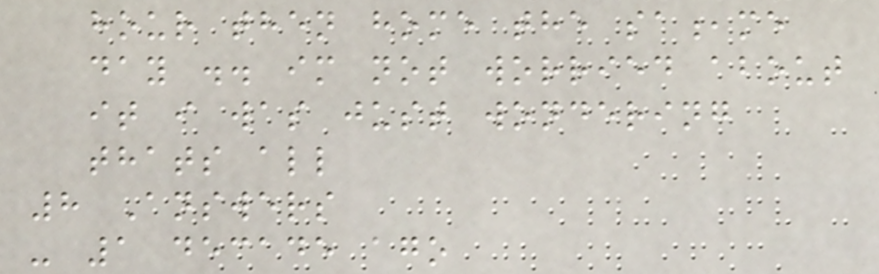hour then home the sa,me
day .. im not worried about
it i was just wondering
thats all
8 Answers
- 1 decade ago
